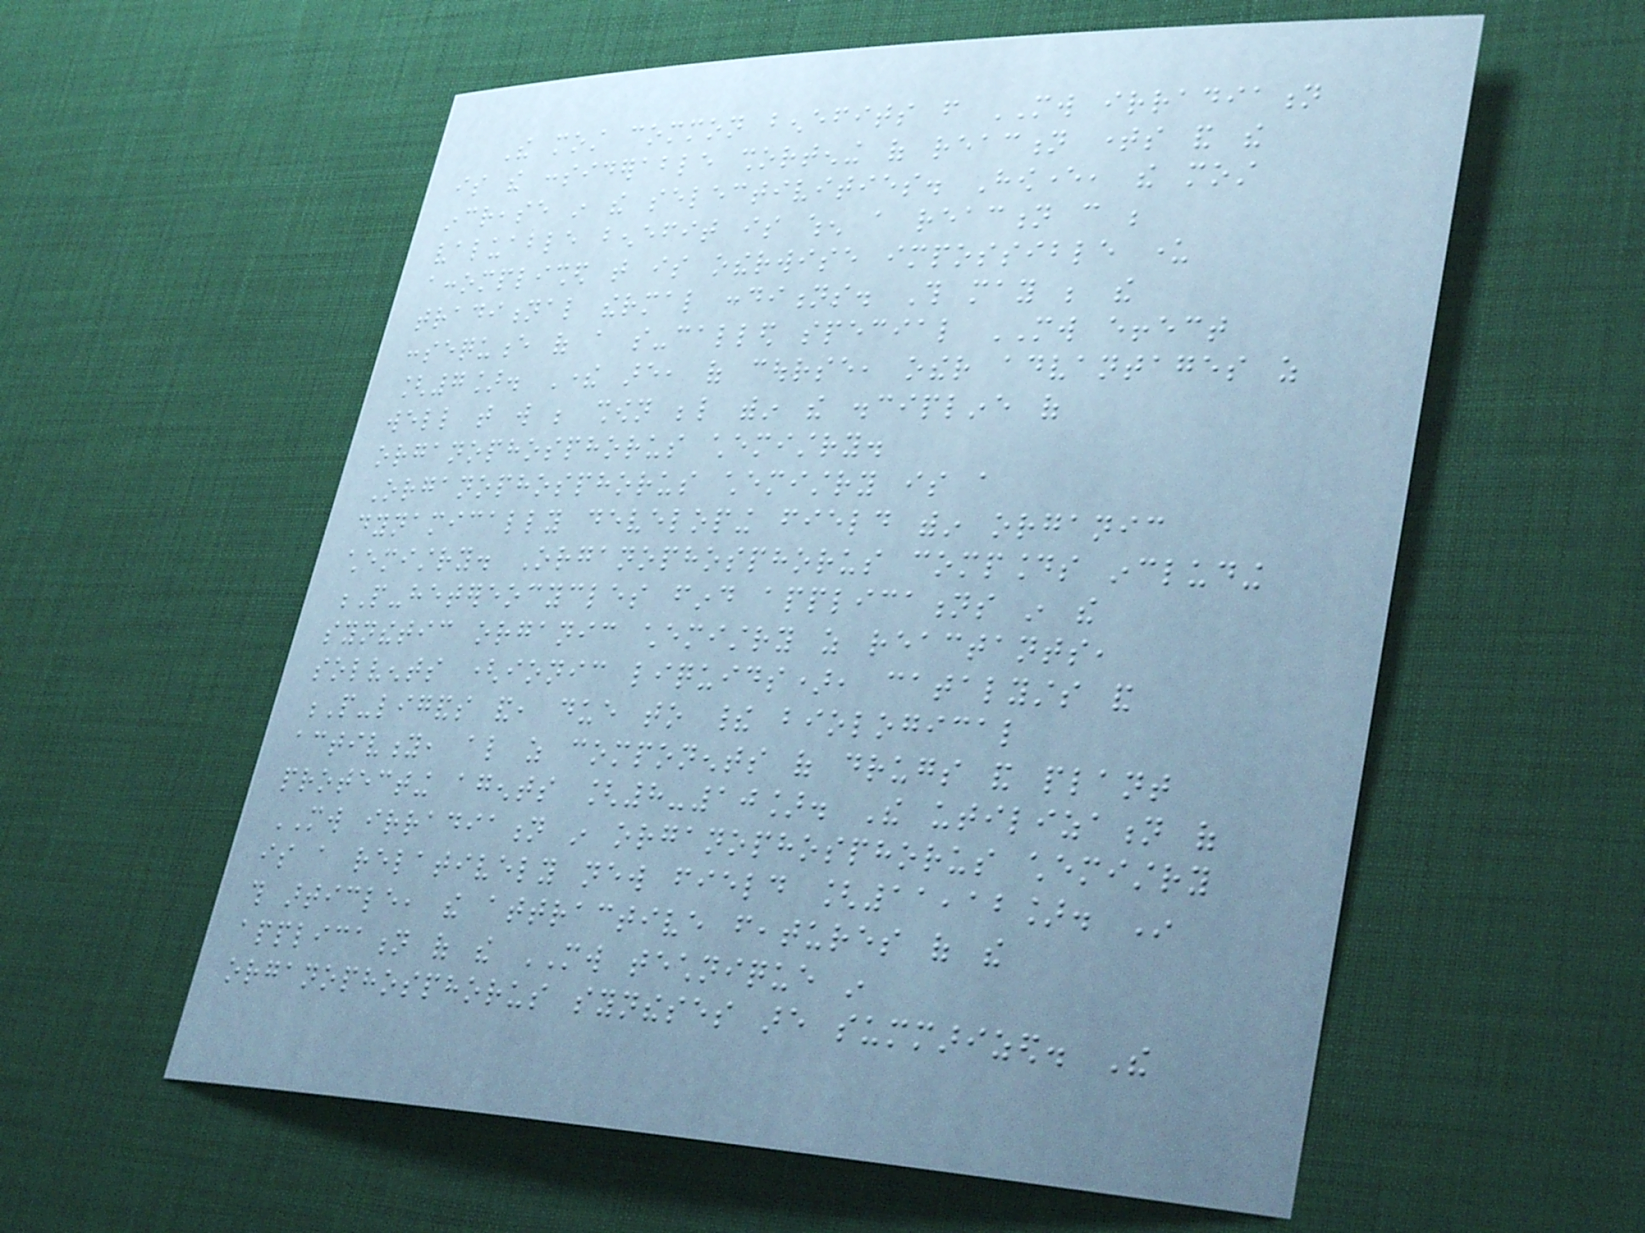The most common benefits from MW irradiation
is the considerable shortening of reaction times and the
increase in the selectivities. However, the most
valuable benefit is when a reaction can be
accomplished that is otherwise impossible under
traditional thermal conditions. This may be the
consequence of a so-called special MW effect
[7]. There are, of course, other advantages as
well that will be shown below within the discipline of
organophosphorus chemistry.
Organophosphorus chemistry is a
dynamically developing field within organic
chemistry. Organophosphorus compounds including
P-hetereocycles find applications in the
synthetic organic chemistry as reactants,
solvents (ionic liquids), catalysts and
P-ligands and, due to their biological
activity, also as components of drugs and plant
protecting agents [8-10]. The utilization of
MW irradiation in organophosphorus chemistry
is a relatively new field [11,12]. In
this article, the attractive features of the
application of the MW technique in
organophosphorus syntheses are summarized. The
